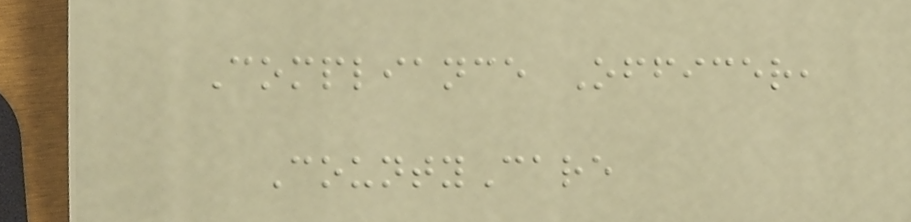Compliance Officer,
CountyCare
